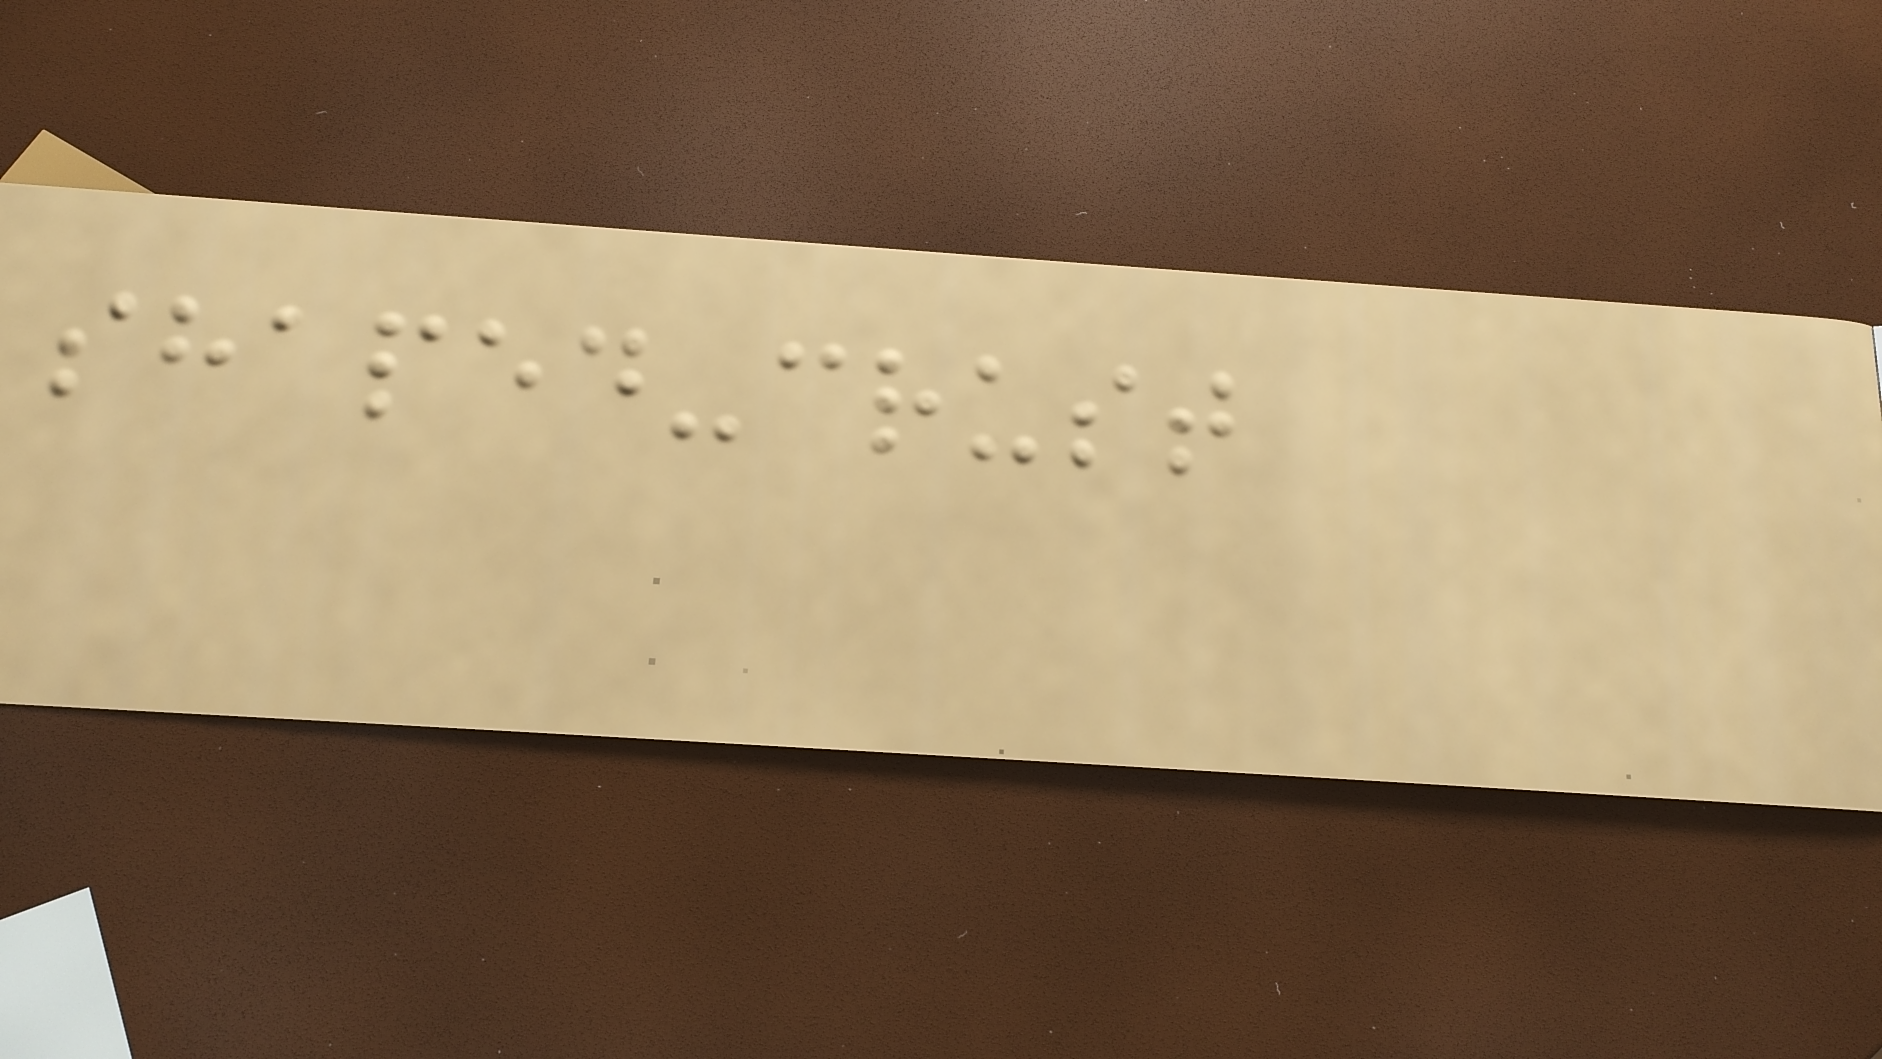shaped-crust
